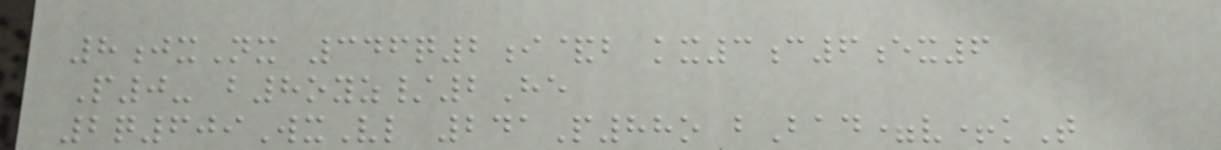8jxNx 346q2i&b kx3c6ex6
P0- b8oyz/2He
2q609WxVl 241P88o bBad=v+kT
